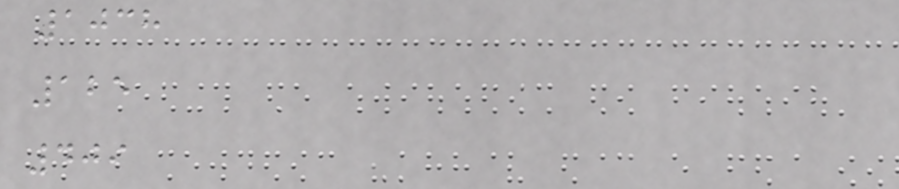1038
125
409
